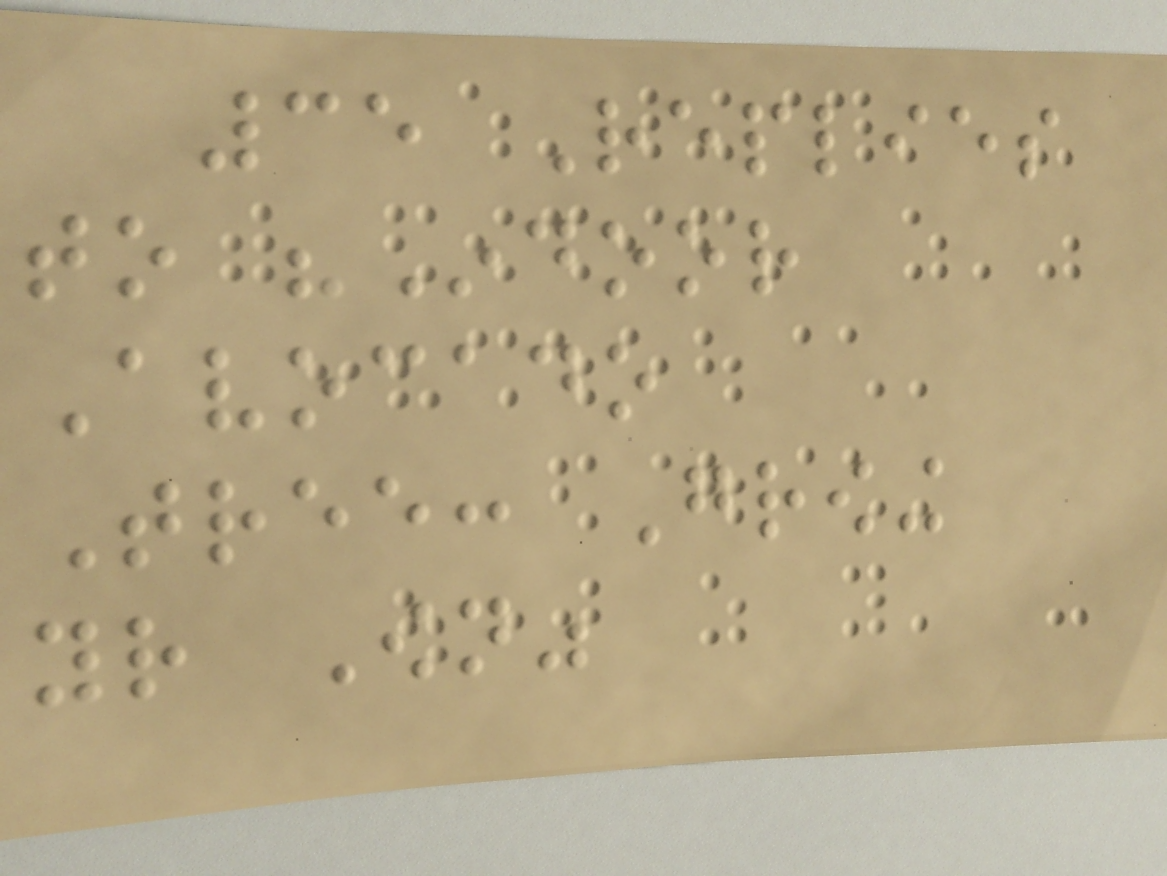35 Replies
to "Indoor
Avocado
Tree: Growing
your Own"
